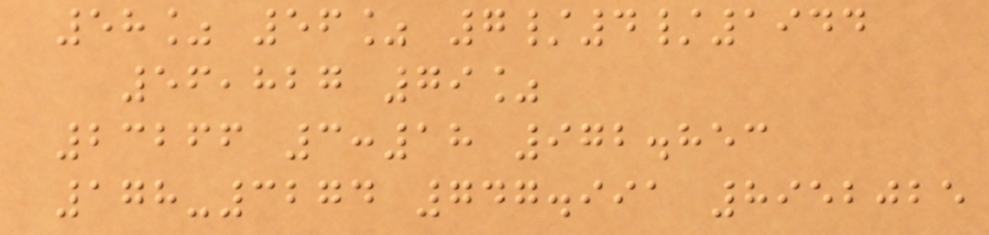58% 56% 7/4/1944
56,827 79%
23266 3:18 972.853
178-3274 747.991 8952025
